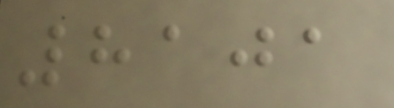8101
